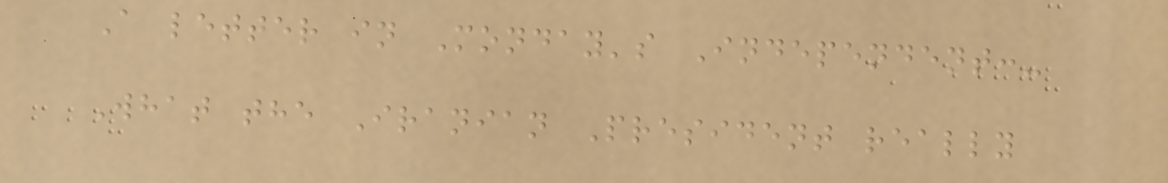A letter in Monday's Independent:-
What the Iranian President really
